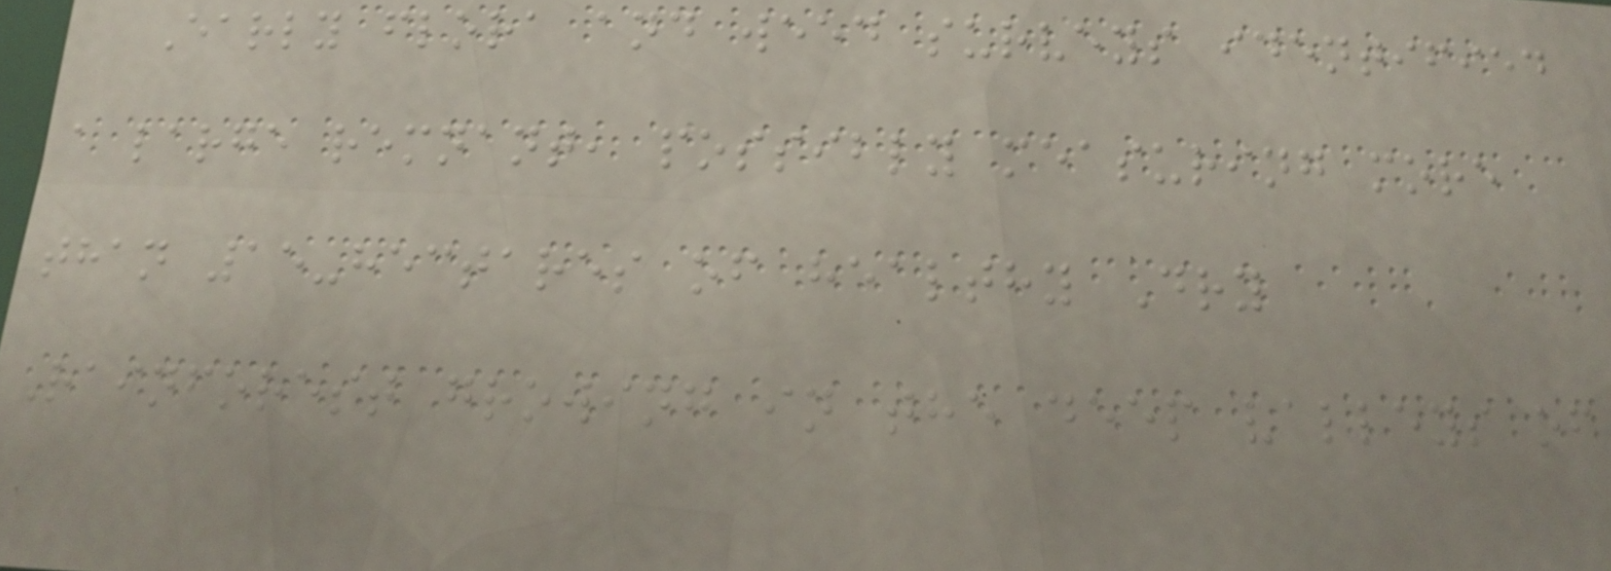Early flora and weed surveys identified
a large remnant, possibly measuring more
than 15-hectares of healthy Dry
Rainforest growing in the deep valleys of
